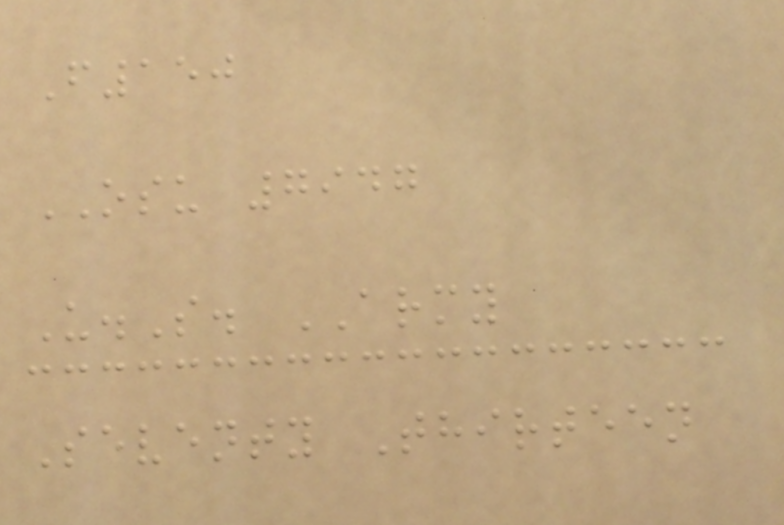F150
OSU 7947
U.S. ARMY
Seventy Thirteen
